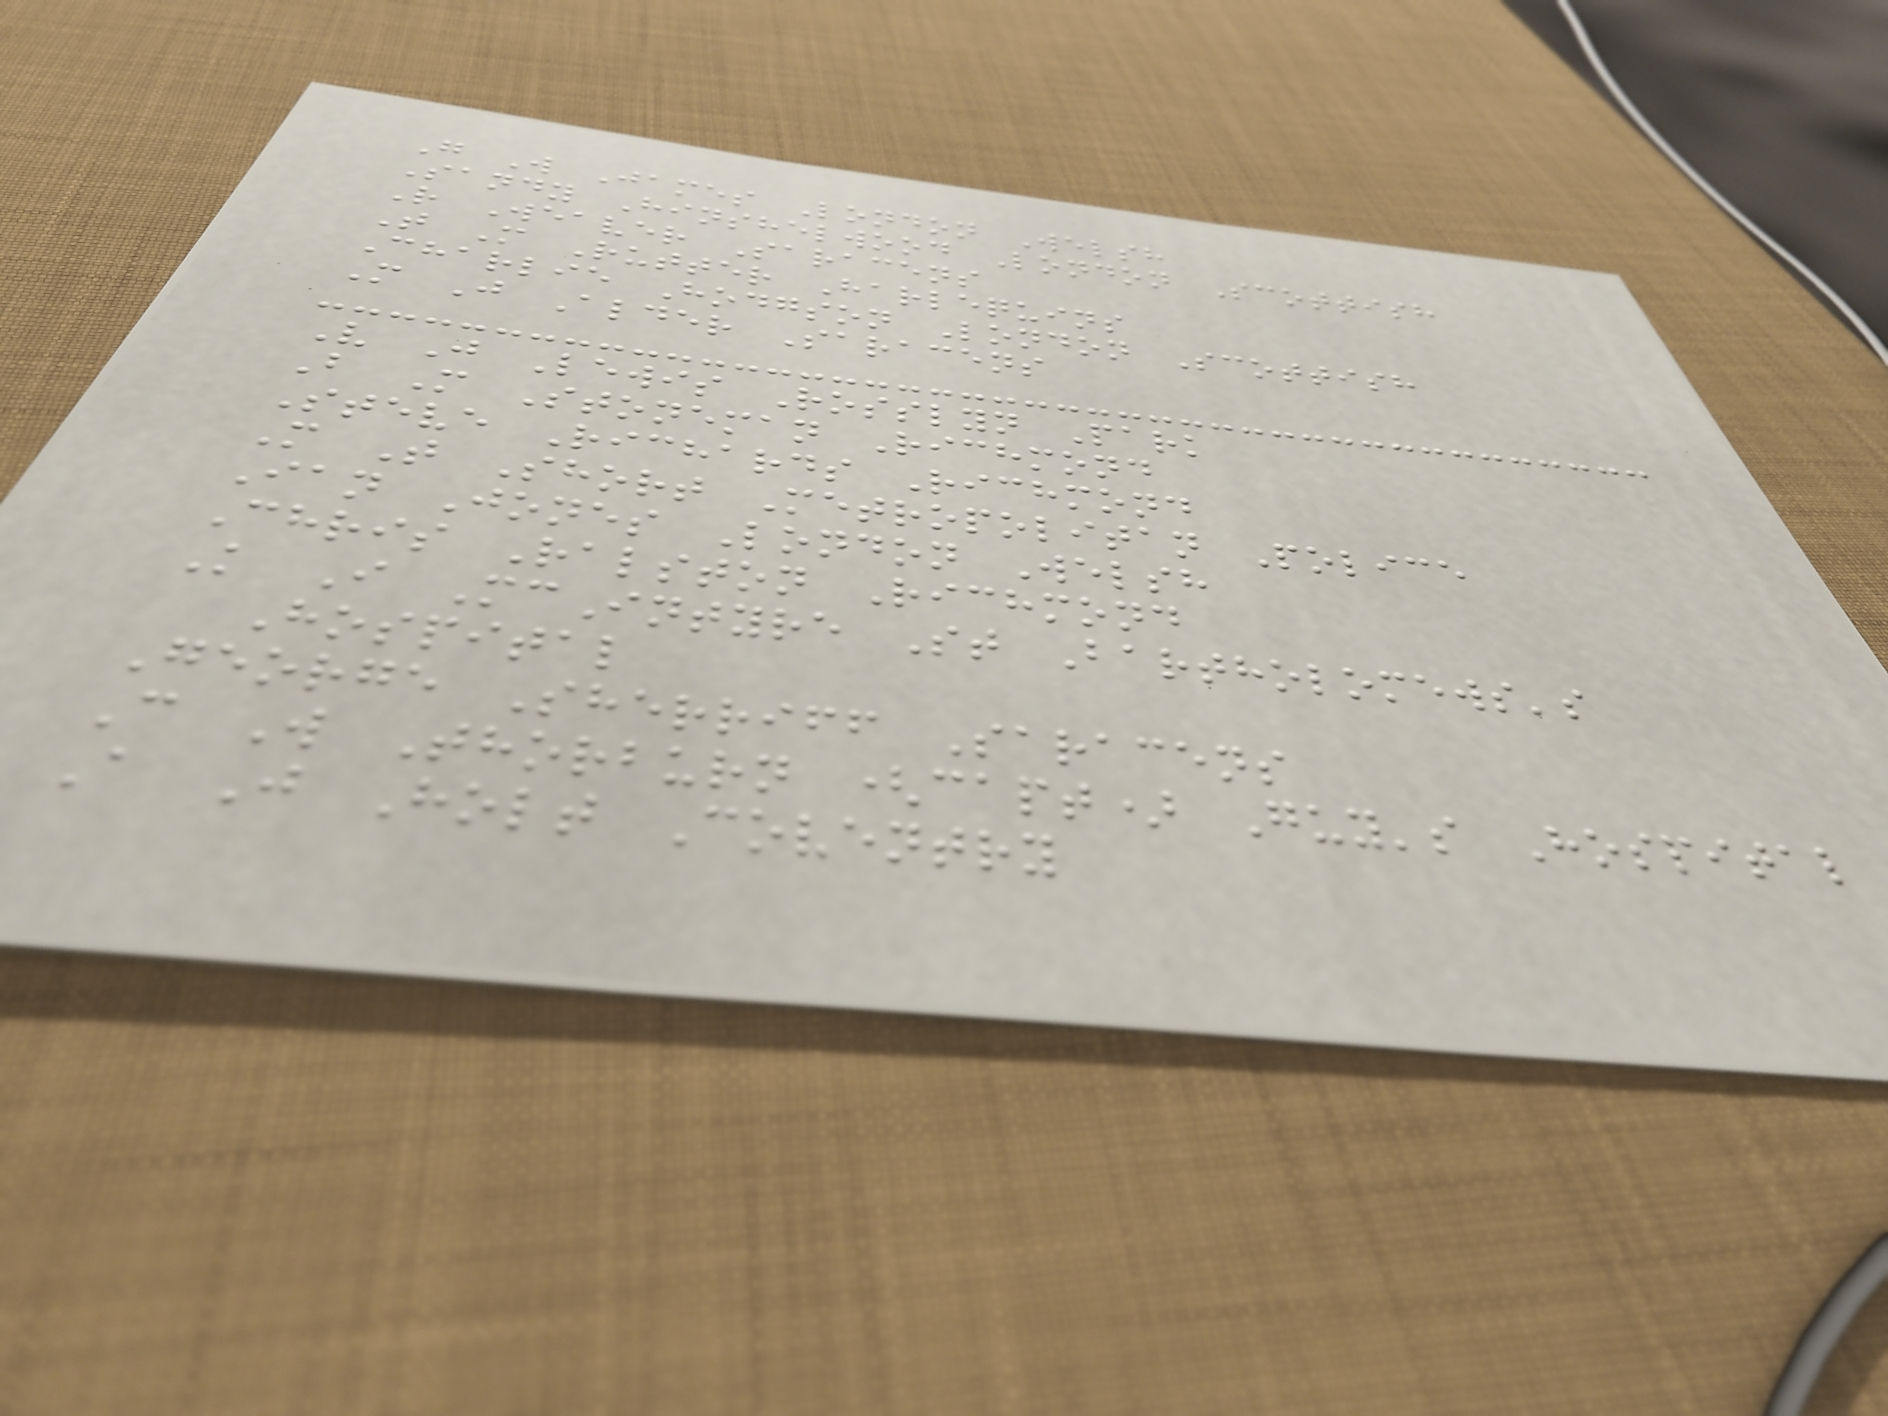G W James London Welsh
Sandy Hinshelwood London Scottish
R Weaver Saracens
T M Rutter Harlequins
Charlie Hodgson London Scottish
M J Alder Saracens
V J Lewis Rosslyn Park
B M Stoneman Richmond
Steve Richards Richmond
M T Short Metropolitan Police
Ian Jones London Welsh
Chris Ralston Richmond
K I McIntyre St Bartholomews's
Hospital
George Sherriff Saracens
C W Thorburn (capt) Guy's Hospital
A J Holt Coventry
